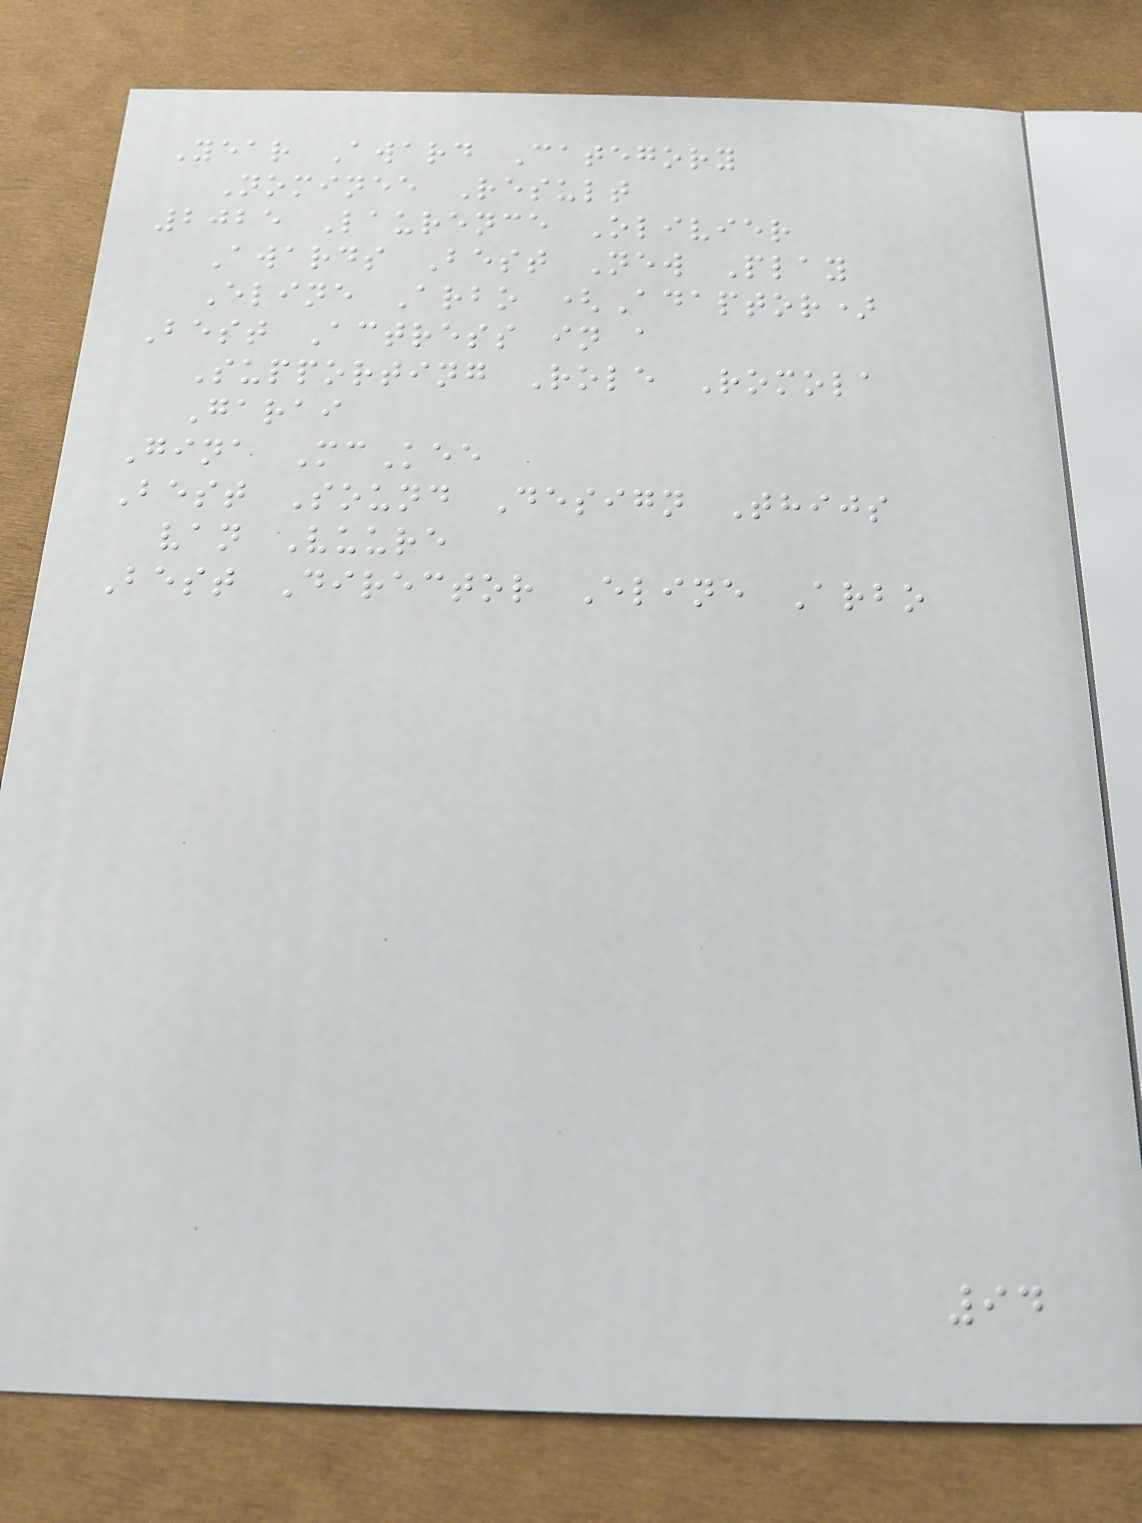Year Award Category
Nominee Result
2025 Laurence Olivier
Awards Best New Play
Eline Arbo (Adaptor)
Best Actress in a
Supporting Role Romola
Garai
Gina McKee
Best Sound Design Thijs
van Vuure
Best Director Eline Arbo
94
